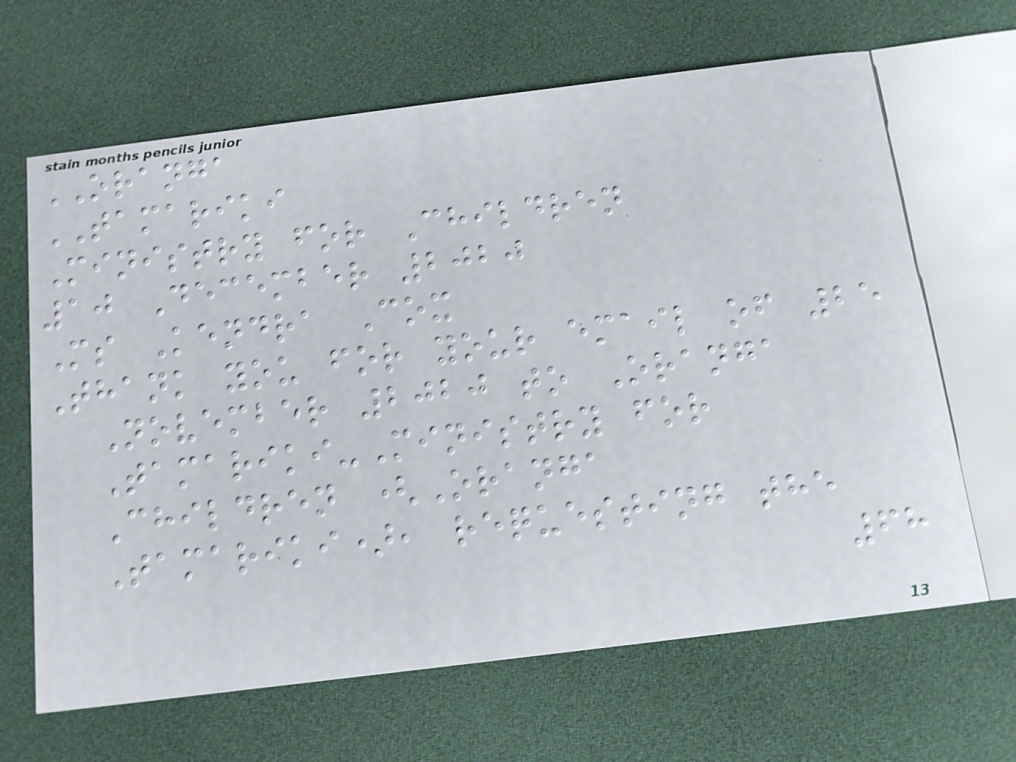ORANGA
TAMARIKI
Ministry for Children
10 December 2020
Ms Kendra Cox
Thank you for your email of 25
November 2020 to Oranga
Tamariki-Ministry for
Children (Oranga
Tamariki), requesting the
68
